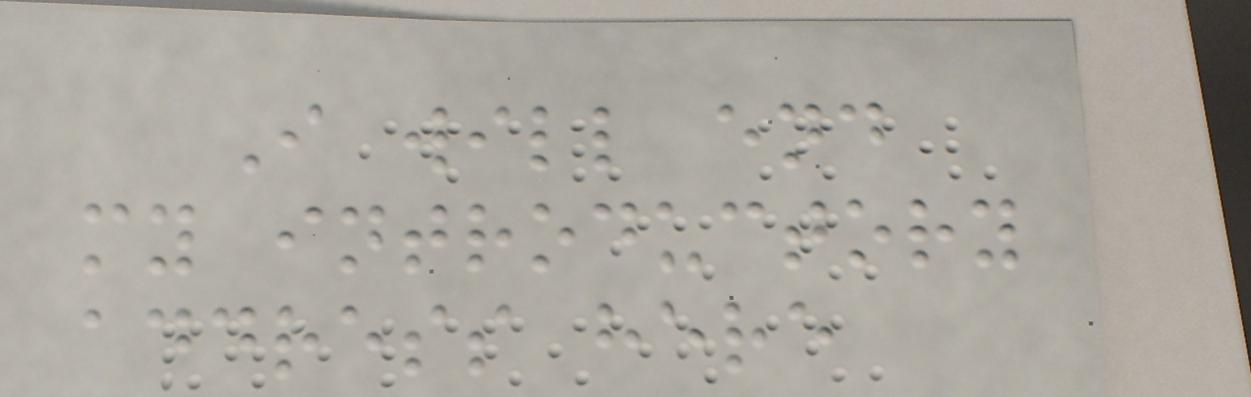I will end
my introductory
address here
